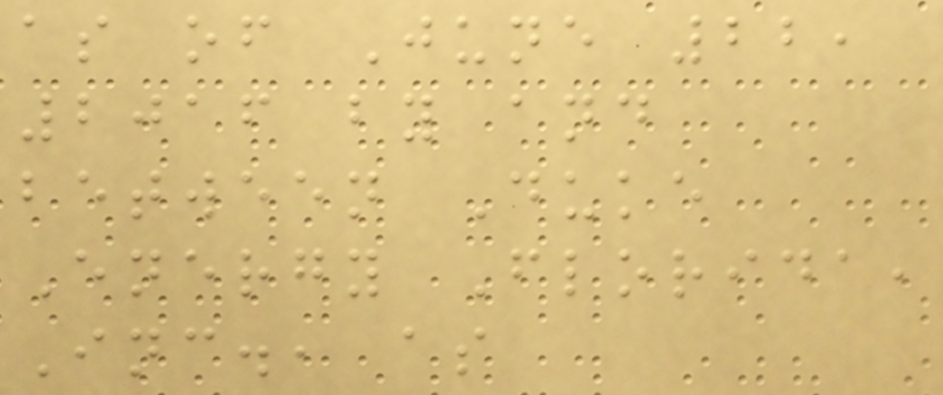as of June 22,
2016 by and
between Duke
Energy Florida,
Inc., as
